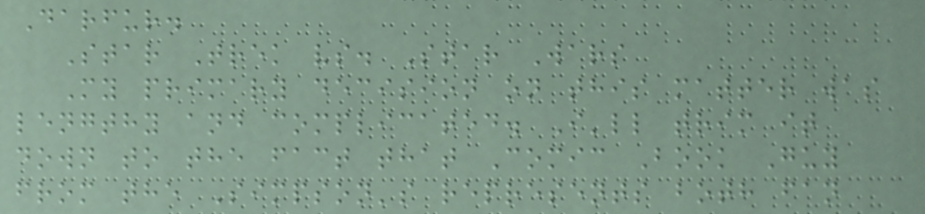Darfur.
Star Trek vs. Star Wars
My primary decision on this matter was
lengthy and complicated. I'll trim it
down to the fact that Comic Book Guy
from the Simpson's represents both fan
